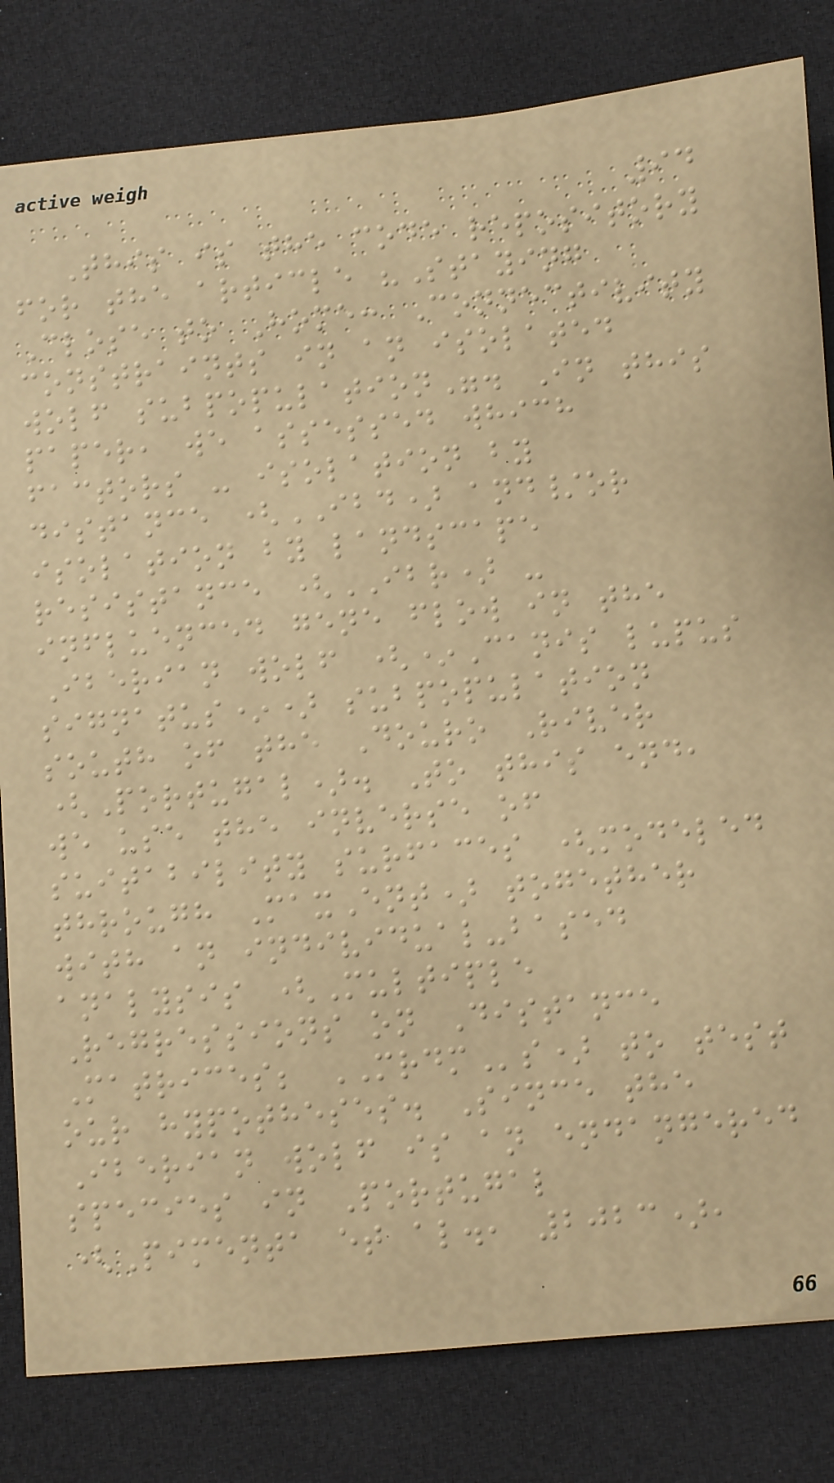94
This is the code repository
for the article "Staying
Close to Home: Connectivity
constraints in an isolated
wolf subpopulation". In this
paper, we assessed which
factors - isolation by
distance (IBD) and/or
isolation by landscape
resistance (IBR) -
influenced gene flow in the
Iberian wolf (*Canis lupus
signatus*) subpopulation
south of the Douro River
(Portugal). To this end,
we use the inverse of
suitability surfaces (modeled
through MaxEnt) together
with an individual-based
analysis (Multiple
Regressions on Distance
Matrices; MRDMs) to test
our hypotheses. Since the
Iberian wolf is an endangered
species in Portugal
(Pimenta et al., 2023),
